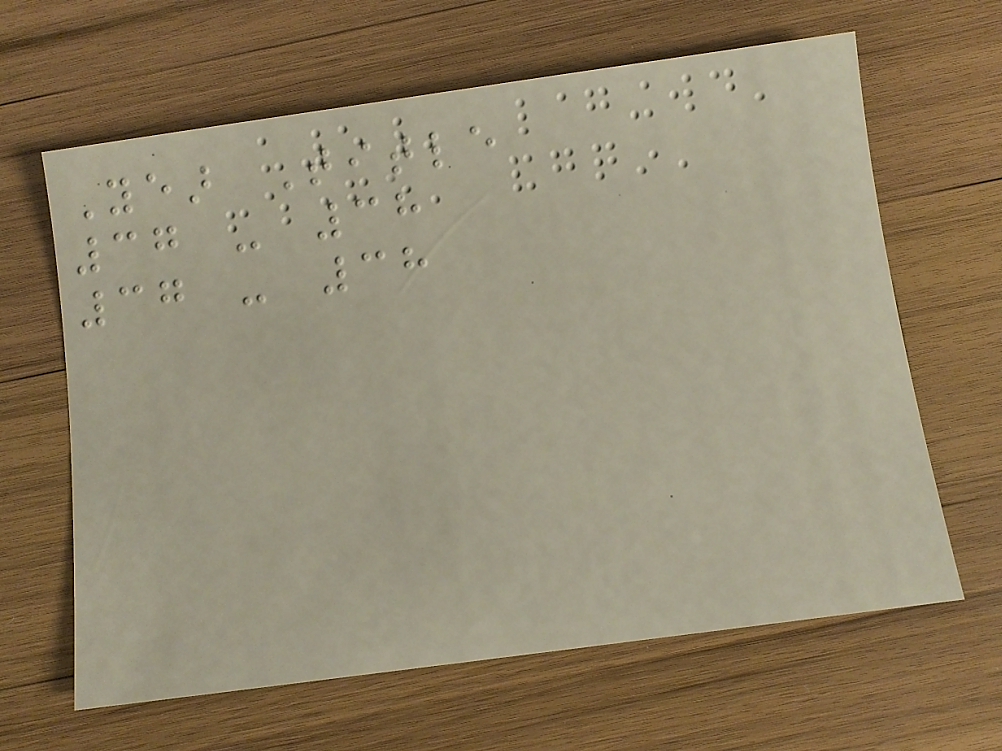Year Title
37 - 38
37 - 38
